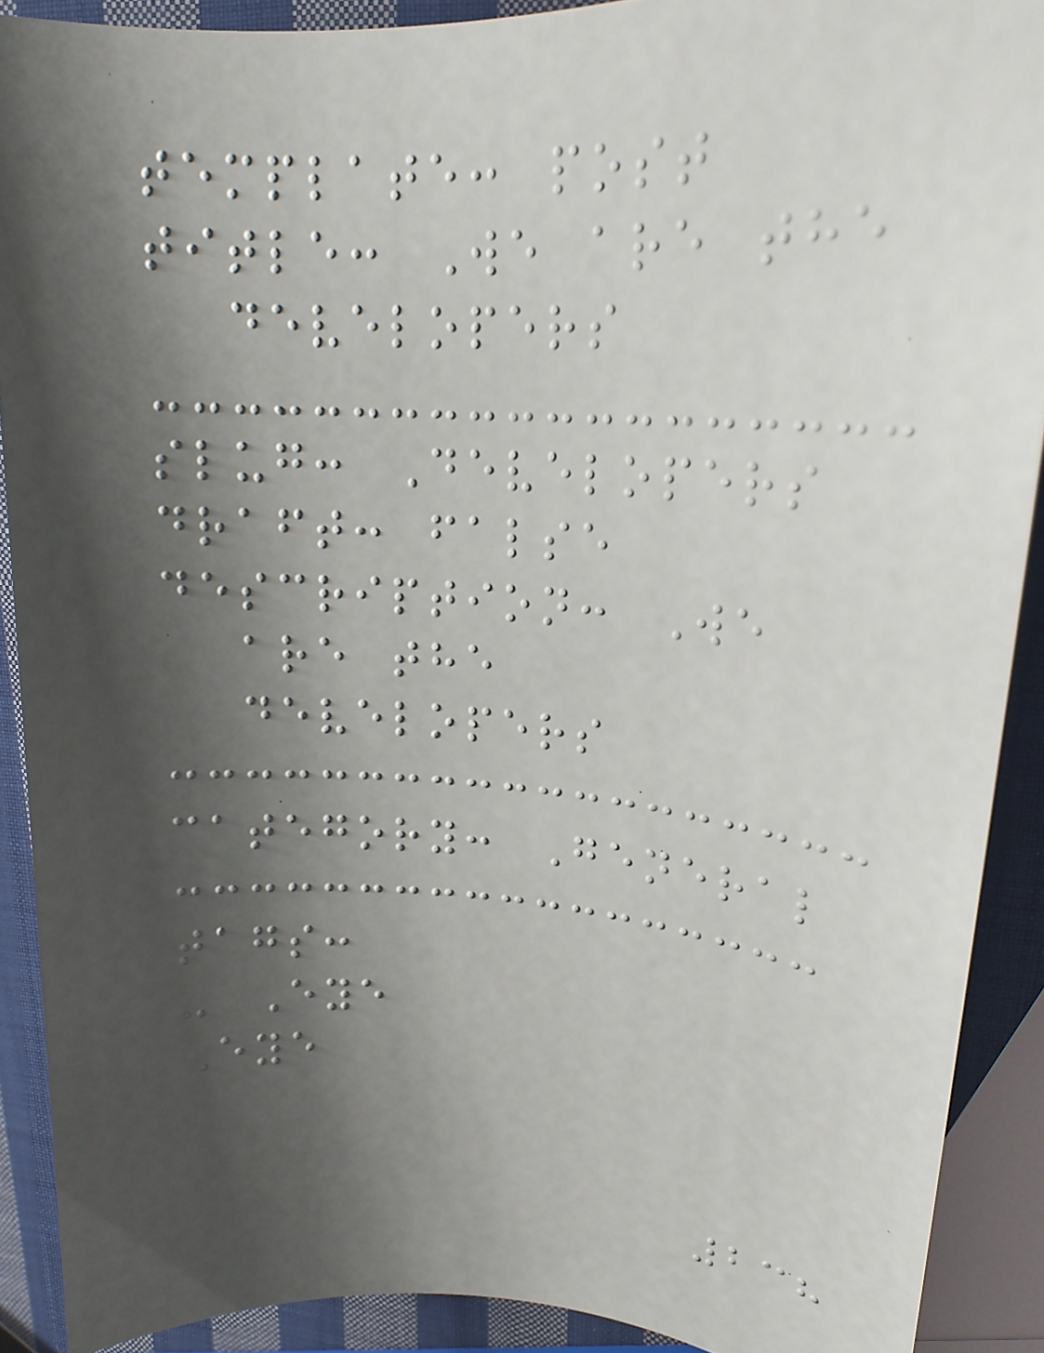template: post
title: We are the
developers
slug: Developers
draft: false
description: We
are the
developers
category: General
tags:
- Eye
Eye
238
